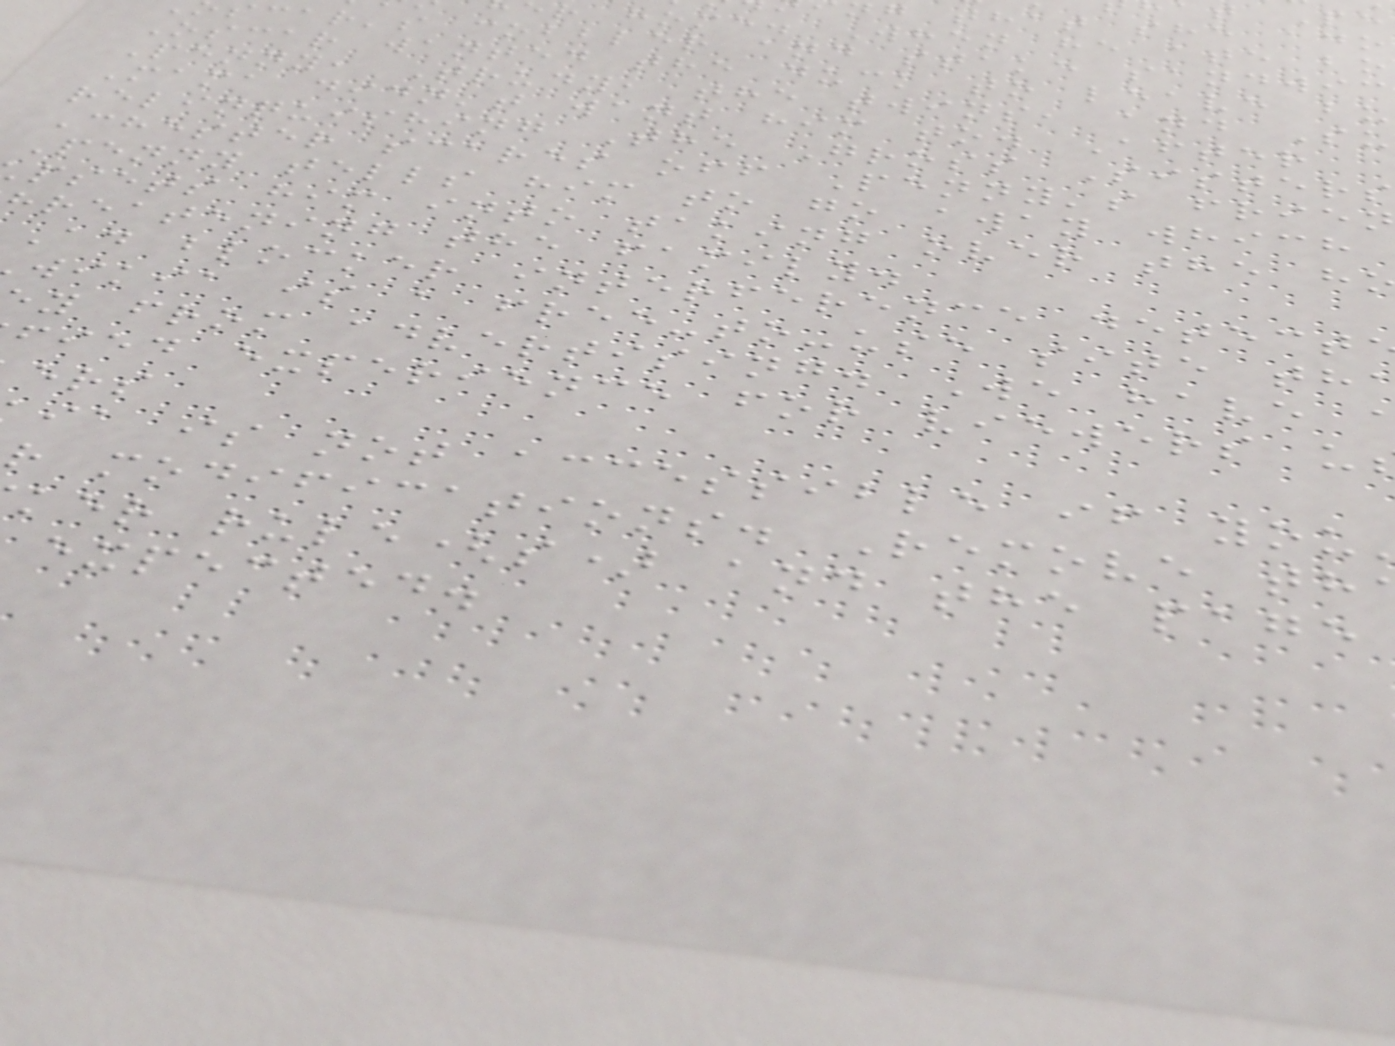g that she ado
r home. When he ate bo
car's cobbler and stake sandwic
Oscar wanted the duck to leave bu
Penny, Trudy, the twins, and Su
Mama didn't want him to. After
relinquishing The Gross Sisters
Chester scares off Penny's frien
Penny tells him to go away which
psets him into taking over the h
hreatening the family.
Ad blocker interference detect
wikia is a free-to-use site th
y from advertising. We have
fied experience for viewers u
ia is not accessible if you
r modifications. Remove th
ker rule(s) and the page
expected.
